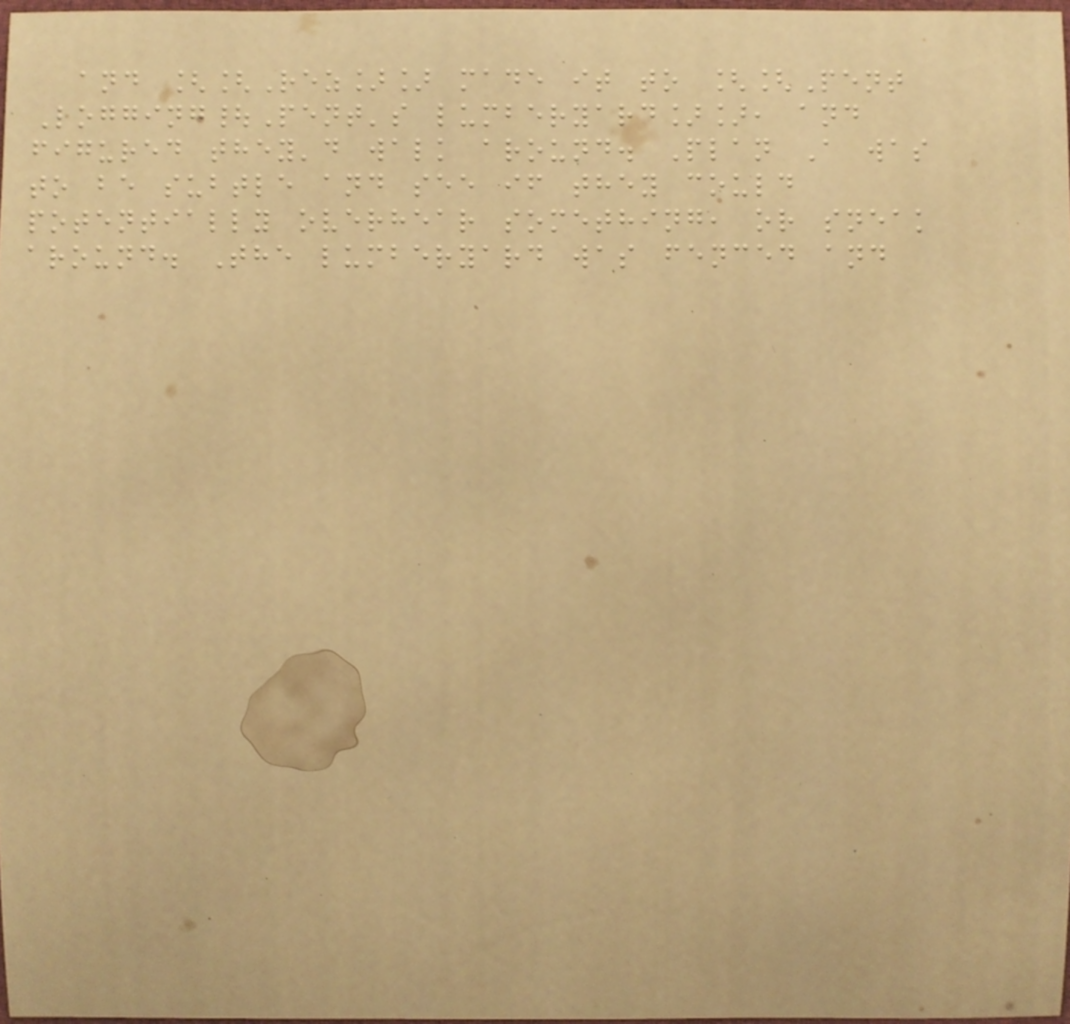and [[Rez]] made it to [[Pent
Logging|Pent's lumberyard]], and
figured they'd walk around. Plan A was
to be subtle and see if they could
potentially overhear something, or sneak
around. The lumberyard was fenced and
